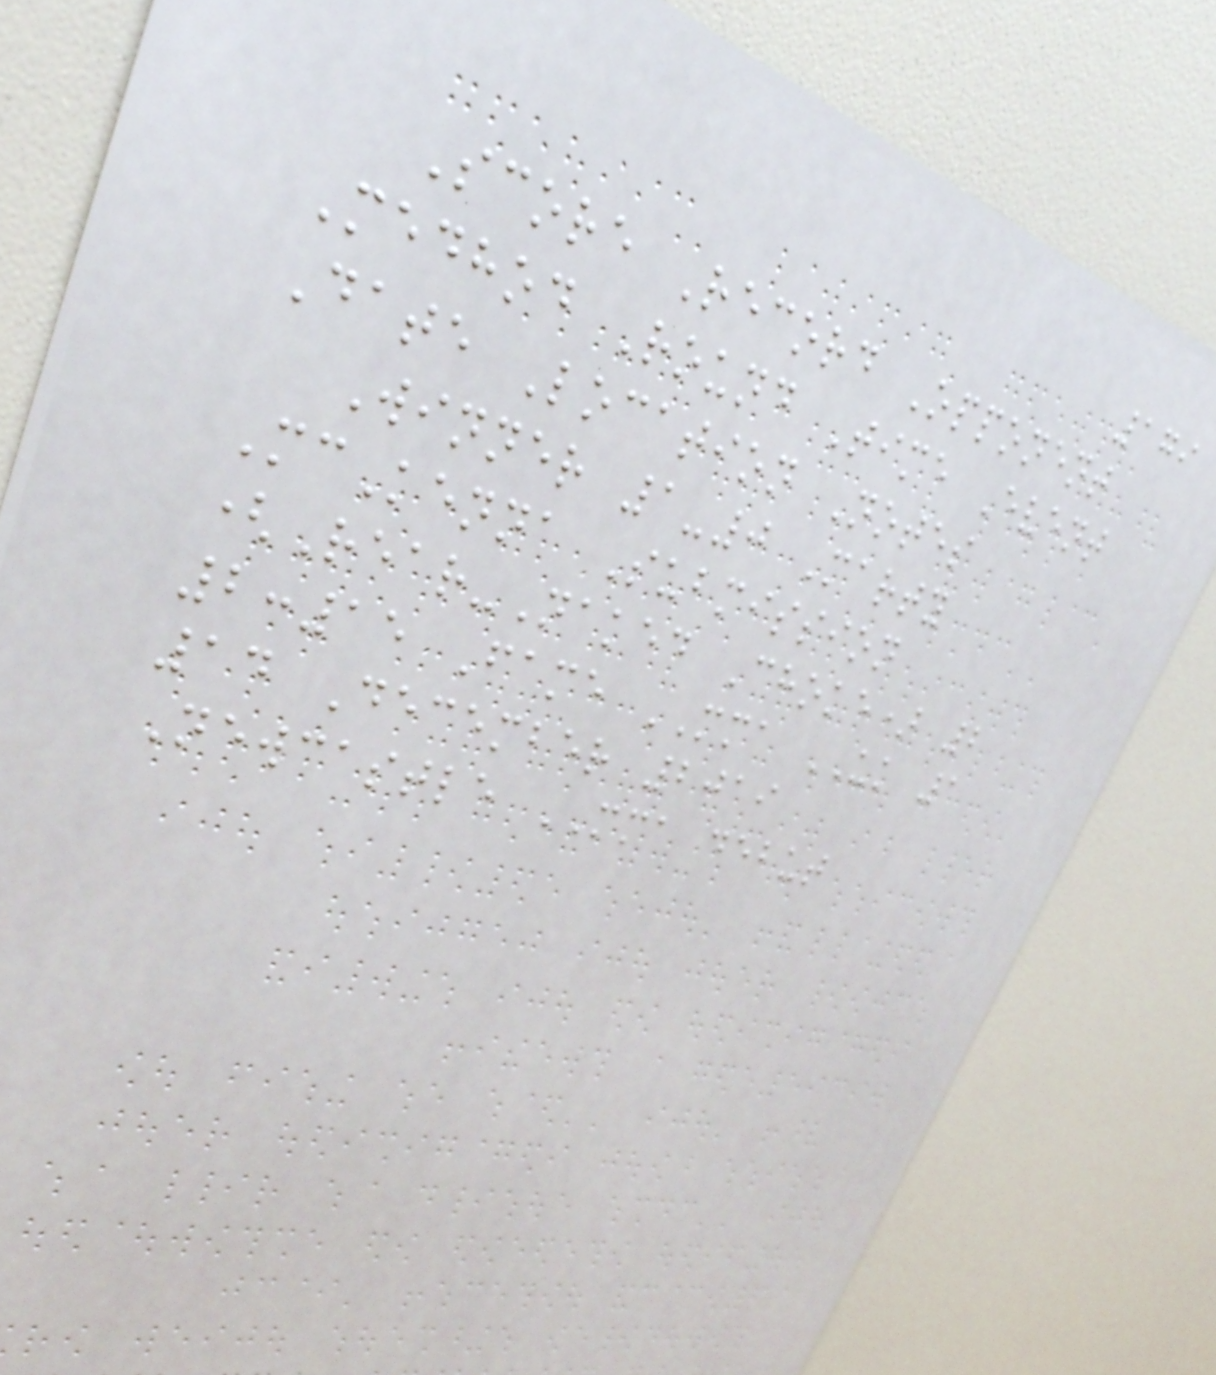179
Score Record Opponent
Medhod Round Time Event
Date Location Notes
Winner 1-0 Marty
McKenna Submission
(Rear-Naked Choke) 2
2:15 Fame MMA UK 1
14 December 2019
Newcastle MMA debut
